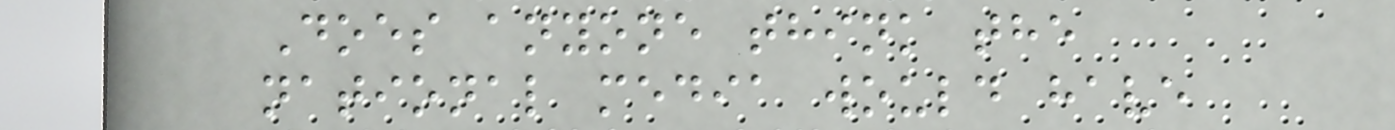Does anyone think the
national media would have
